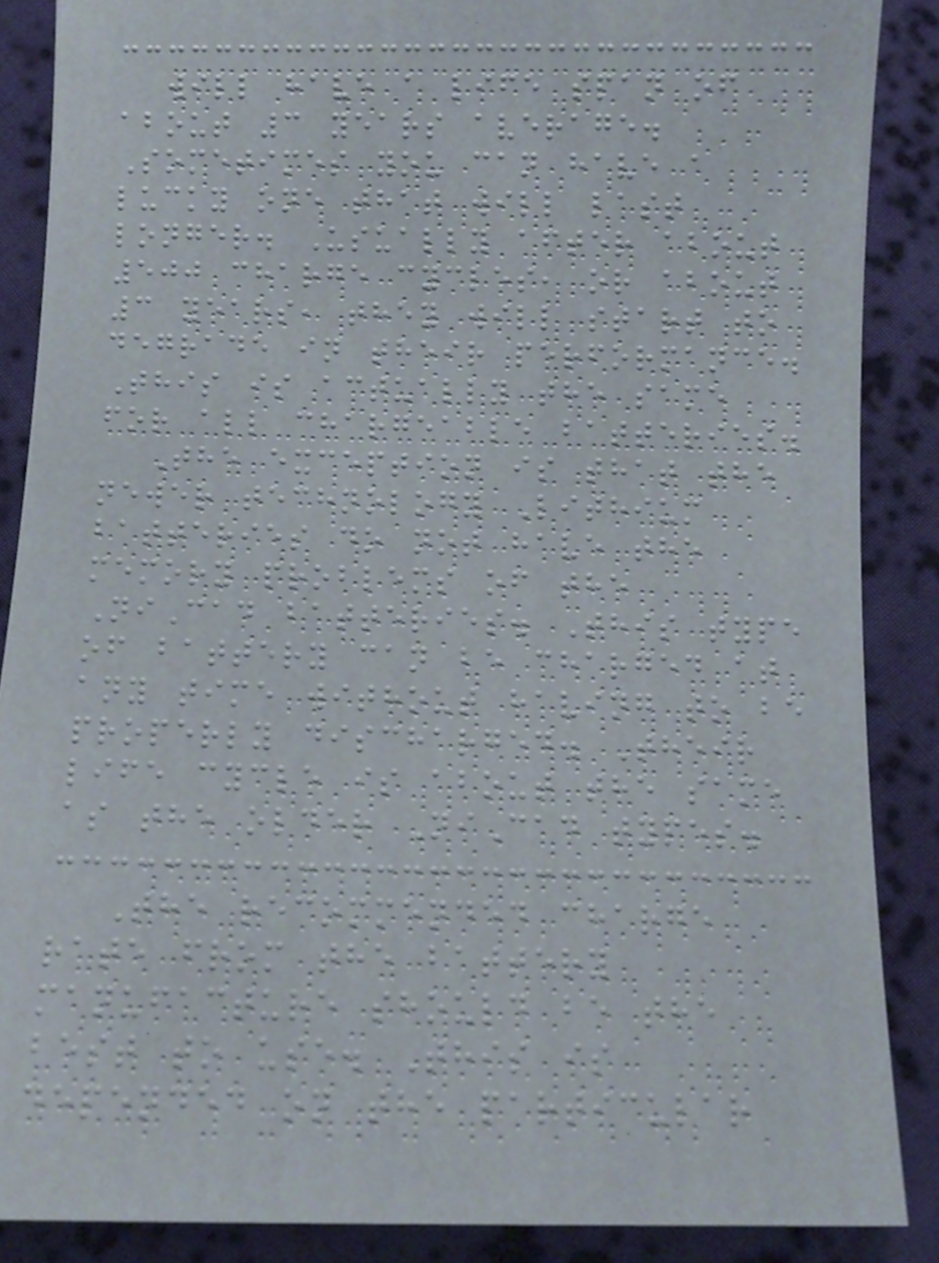will have a life span of
about 3 years average.
Sometimes you can have a
lucky one that will last
longer. Usually after about
500 charge cycles, or about
3 years, they will start to
degrade in their performance.
This is actually the same
for all chargeable batteries.
The exception is that the
newer technology Lithium
batteries do not have the
memory problems of the
NiCad batteries. This type
of battery can be charged at
any time without having to be
properly discharged. Their
life cycle is about the same
as the older NiCad types.
The recommended charge
rate from the battery
manufacture should be the
best to use. This is
depended on the particular
